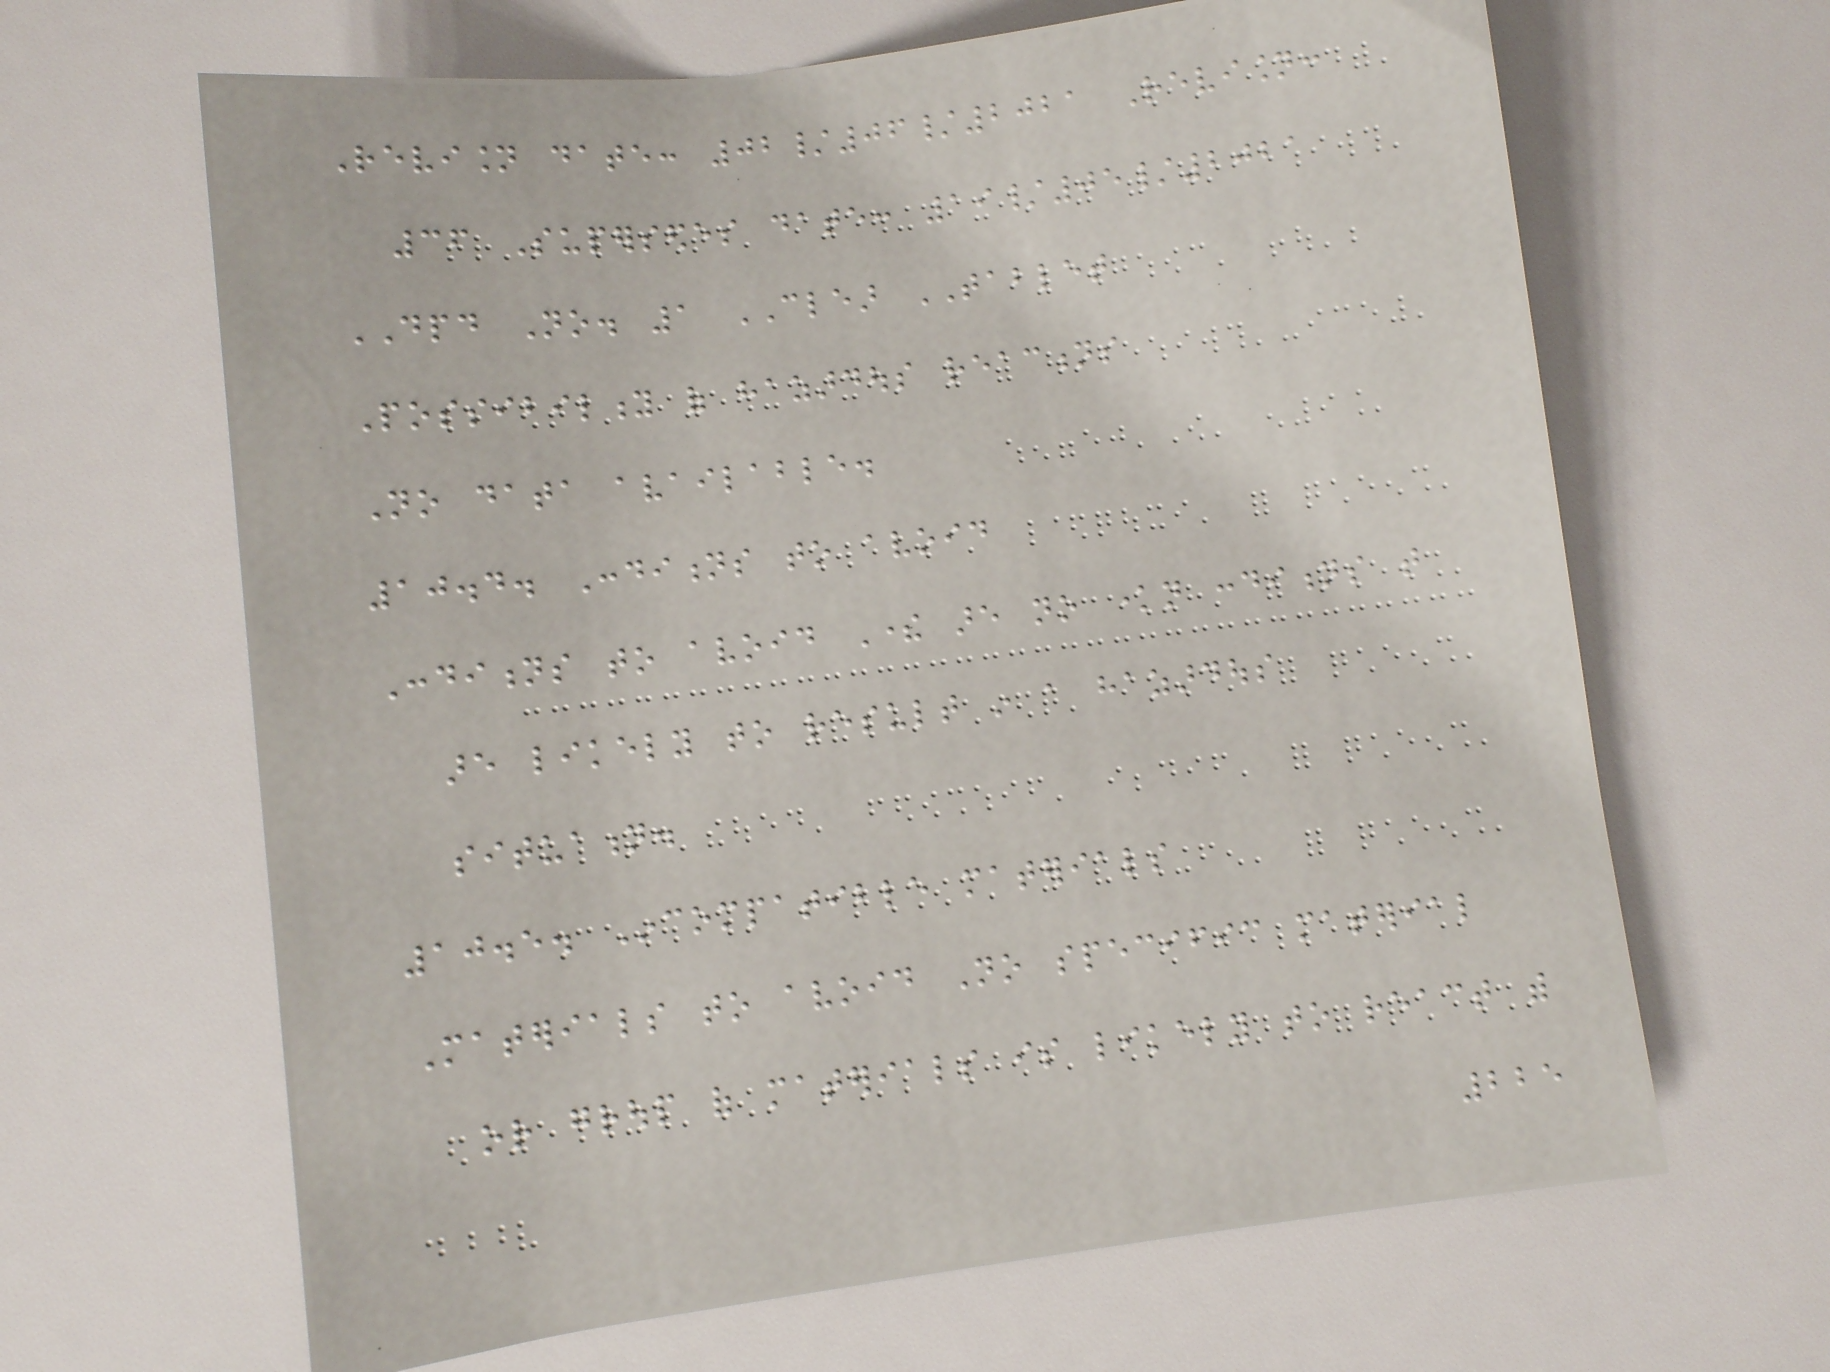Revision date: 02/06/2021 Revision:
36 Supersedes date: 19/05/2021
DPD No. 1 CLEAR TABLET
Possibility of hazardous reactions
No data available.
10.4. Conditions to avoid
Conditions to avoid There are no known conditions that
are likely to result in a hazardous
situation.
10.5. Incompatible materials
Materials to avoid No specific material
or group of materials is likely to react with
225
